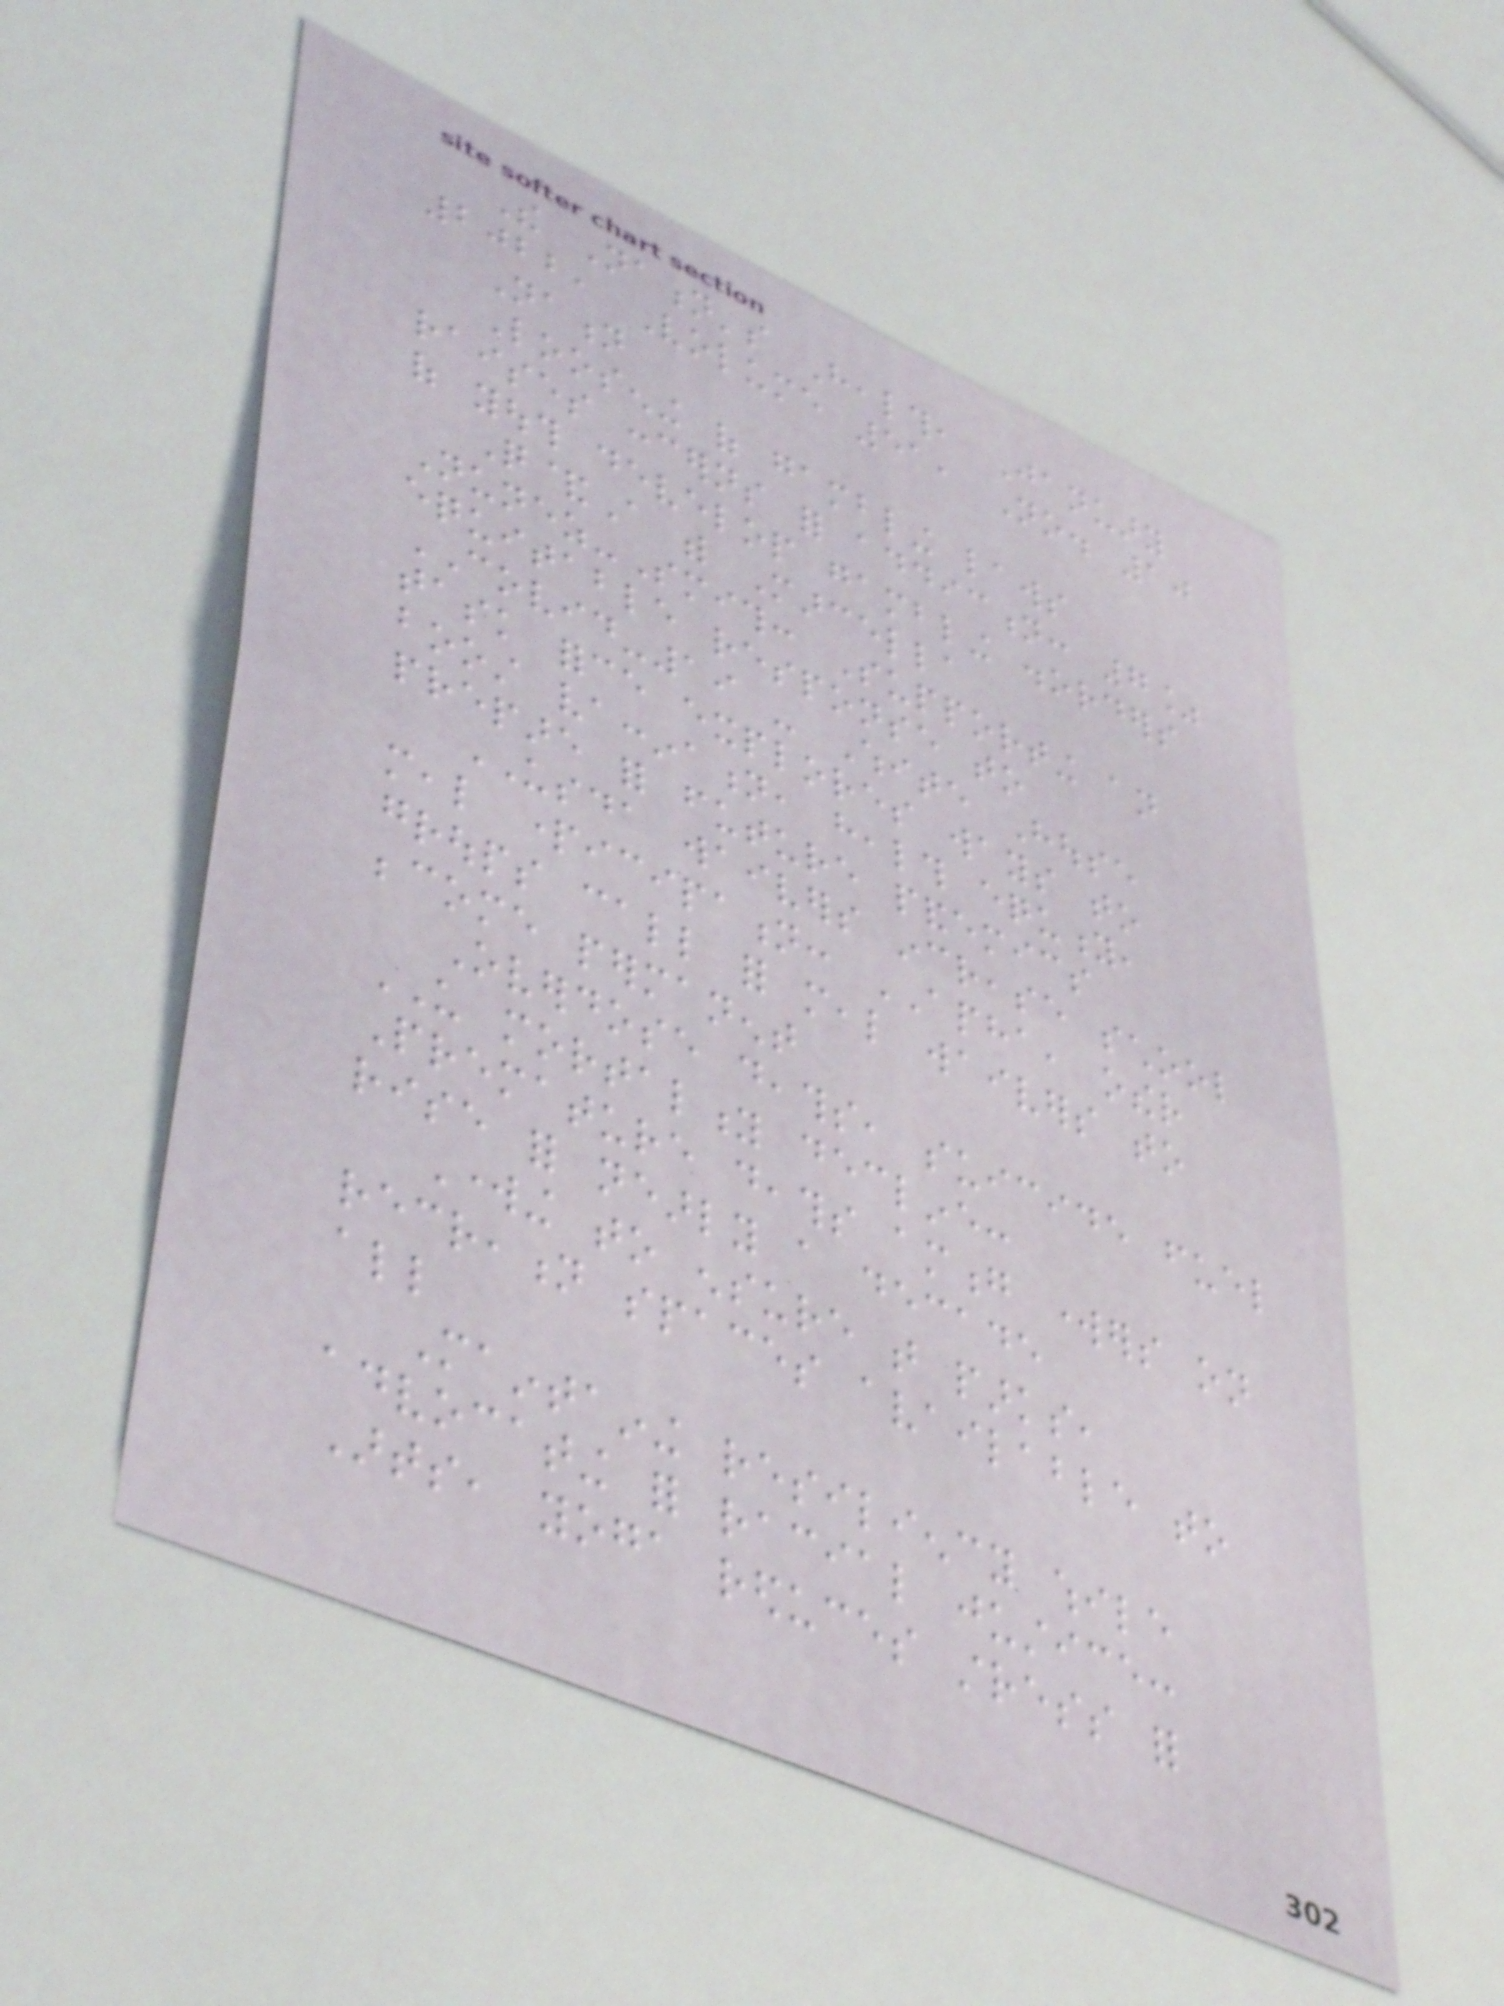The Nation's Health, January
2022, Volume 51, No. 10
Nation
Loosening of gambling laws
raises concerns for addiction: 7%
of youth develop gambling disorders
Q&A with Marcella
Nunez-Smith: Supporting an
equitable response to
COVID-19 - White House
task force explores ways to
boost vaccination, health equity,
prepare for future pandemics
USDA waivers increase school
meal participation: APHA, other
groups call for meal waivers to
become permanent
Overdose deaths, suicide fuel
US mortality decline:
Premature deaths among workers on
rise for nearly a decade
Working to ensure that parks,
recreation spaces available to
all
Maintaining resiliency while
advocating for racial justice:
Arts, yoga reduces stress for
